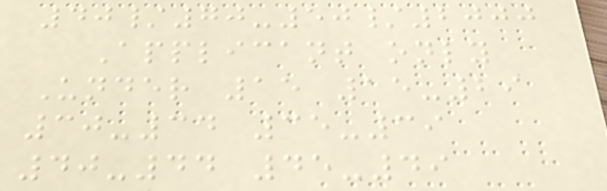40/70-50/2000
Applicant only
Under 15 15-29
30-34 35-39
40-44 45-49
